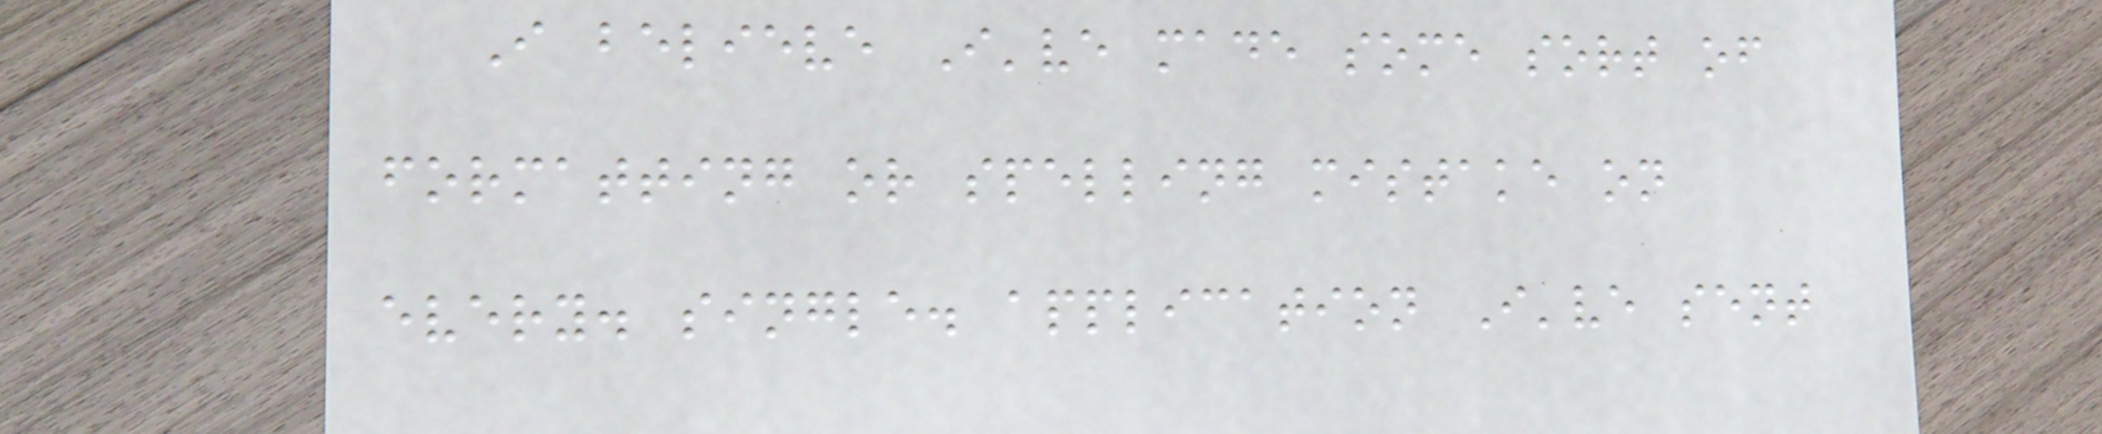I believe I've made some sort of
formatting or spelling mistake on
every. single. application I've sent
